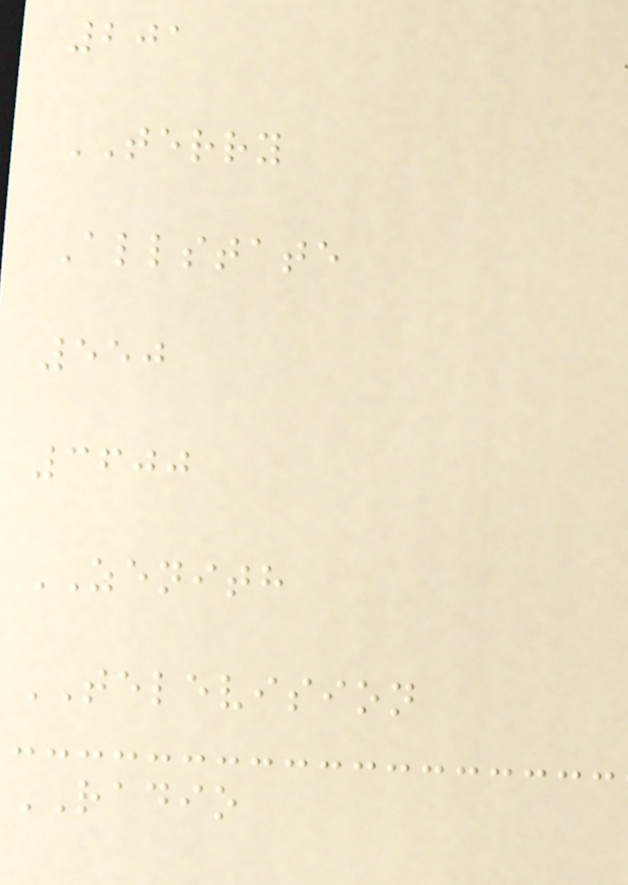201
TERRY
Allstate
550
3600
ZENITH
TELEVISION
RADIO
